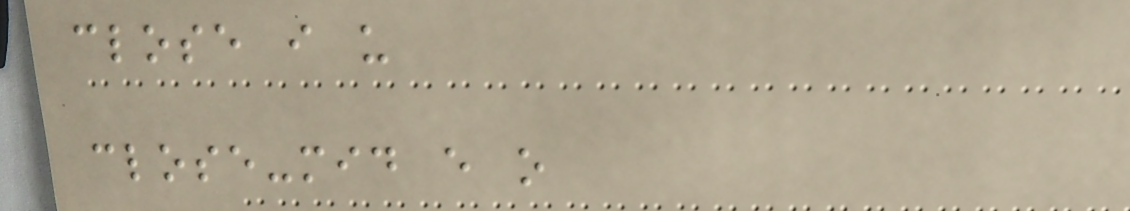close i u
close-mid e o
